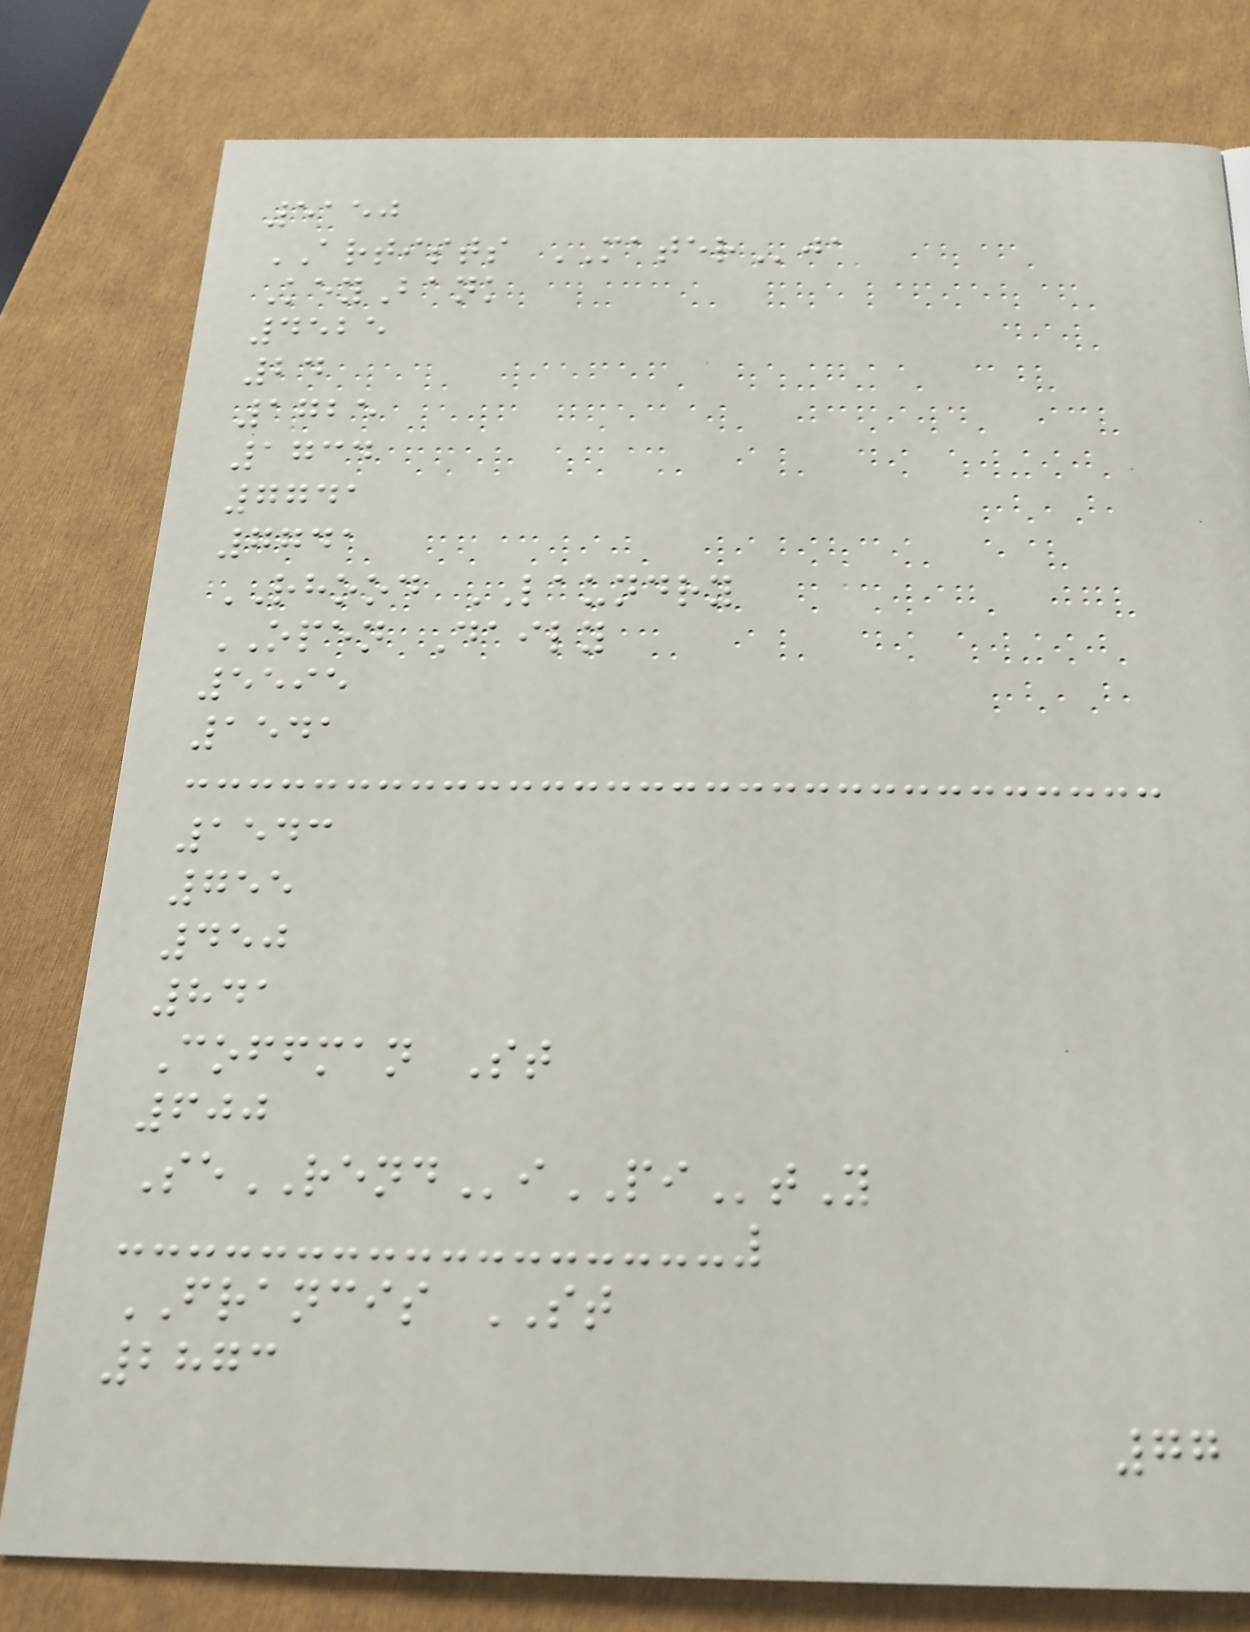5150
ARTISTS MATERja
KeyBank
4525
24
1725
1734
7741
7741
RHOOD LAUNDRY
OPEN Daily
5595
1541
1543
755
450
841
Coffman St
600
SeRENDiPItY
FRANCIS ST
2873
77
